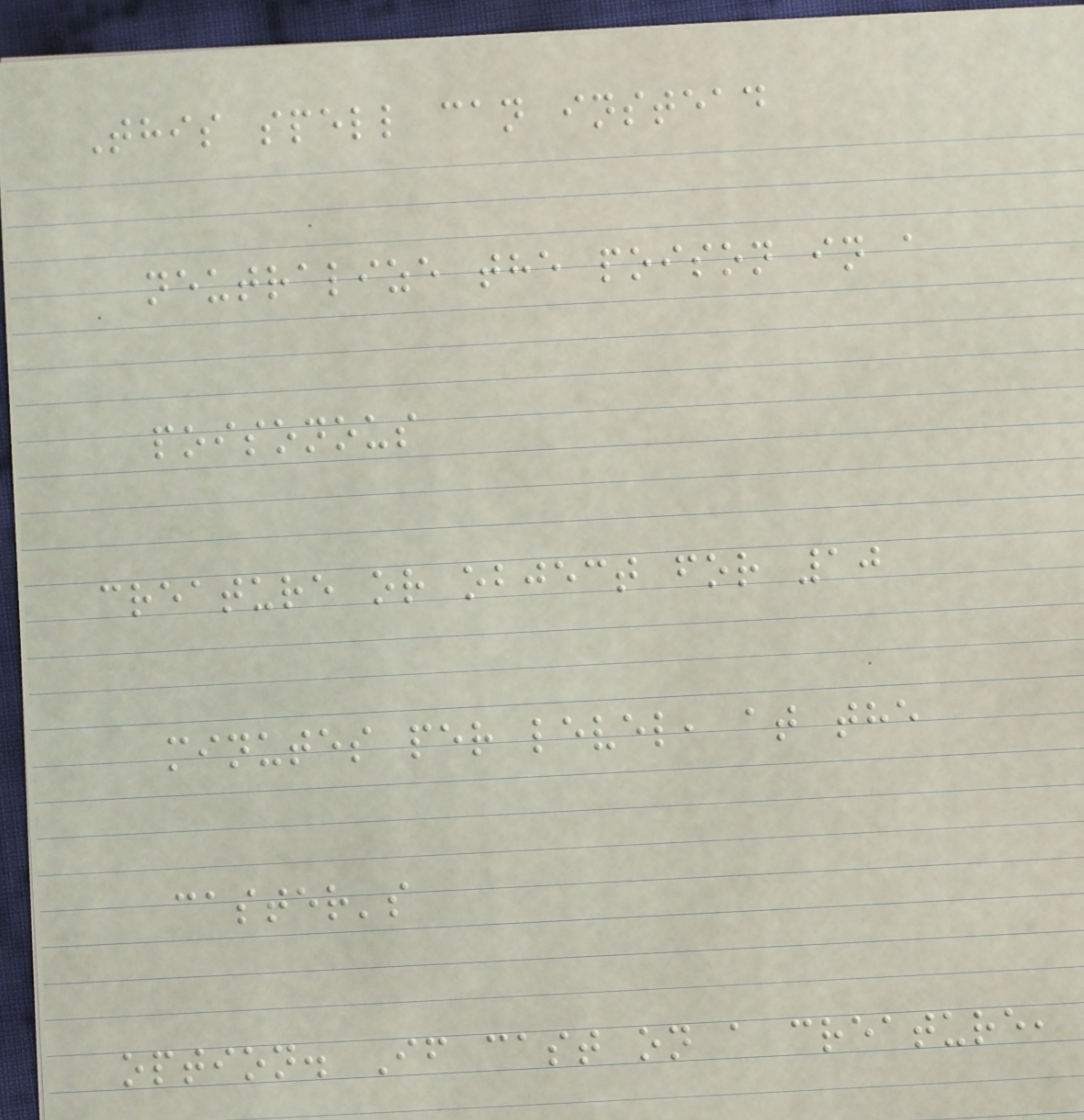This spell can instead
neutralize the poison in a
poisonous
creature or object for 10
minutes per level, at the
caster's
option. If cast on a creature,
